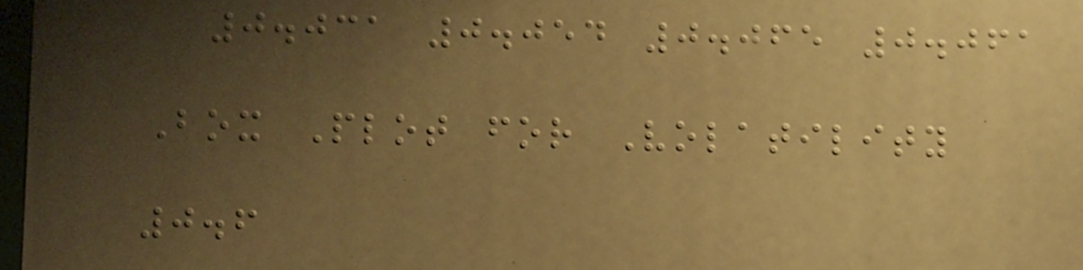0.031 0.054 0.065 0.061
Box Plot for Volatility
0.6
